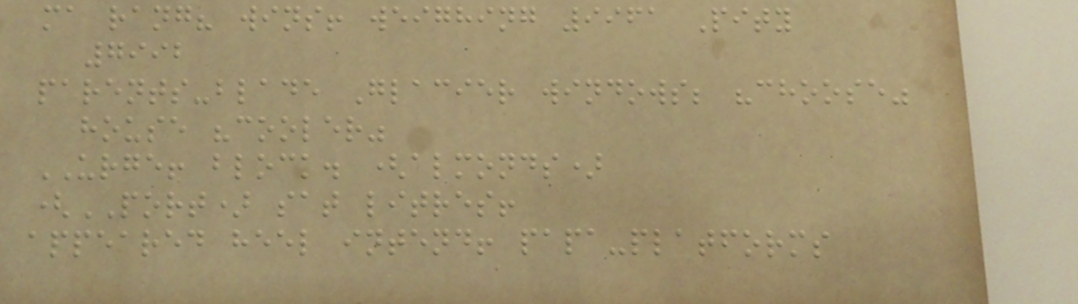ma rang? wins! weighing 9961 Pity
7992
parents-blade Glacier windows; "choose"
house "cooler"
URGE! block. (almonds)
(PORT) sat litres!
appeared heel intend! papa-platforms
